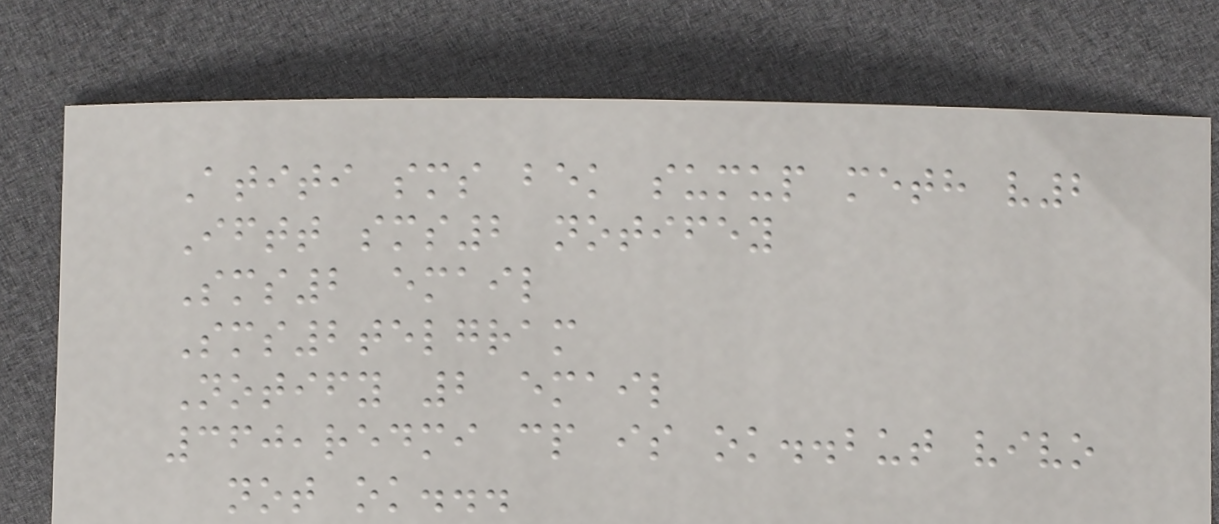Atiti sms bek sumup meth v2
Iftt sms2 notifey
Sms2 email
Sms2telgram
Notify 2 email
360,redmi cp is ok..but vivo
not ok...
